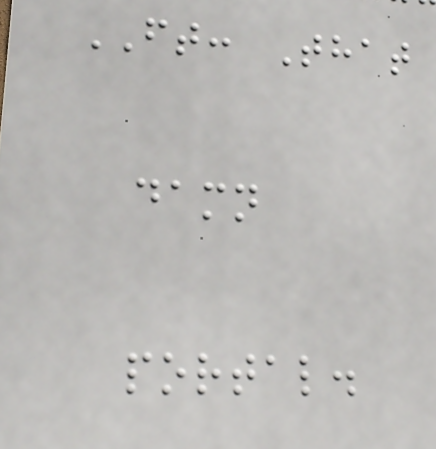FT: That
damn
portal.
